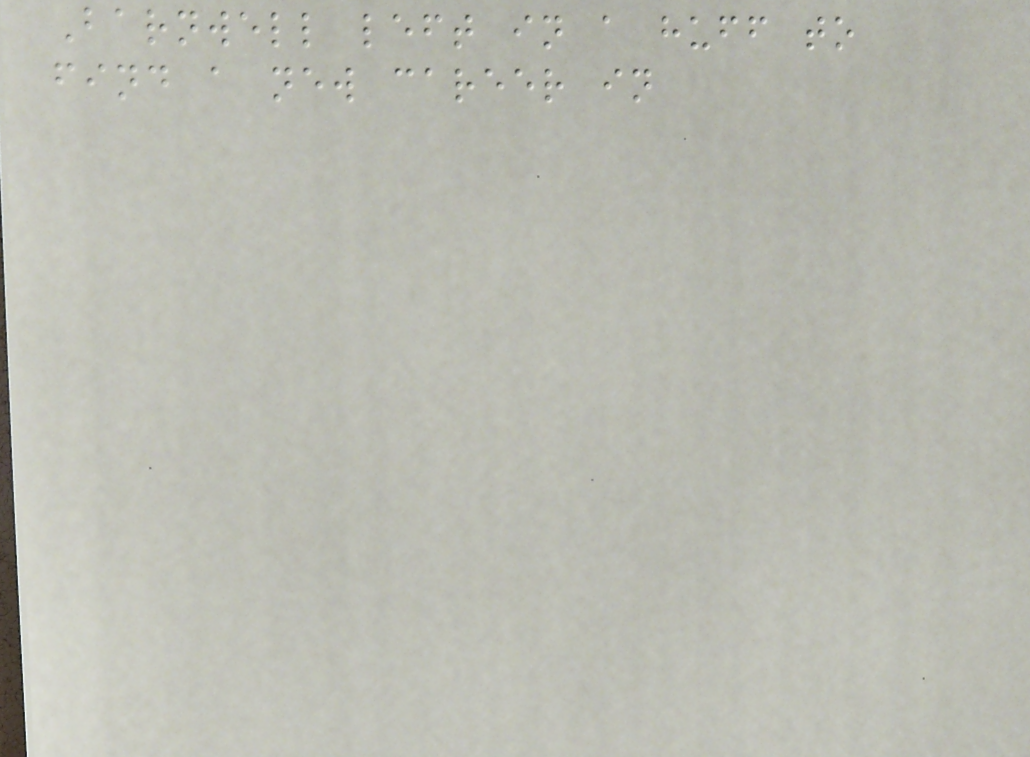Barnwell left in a huff to
find a new career in
